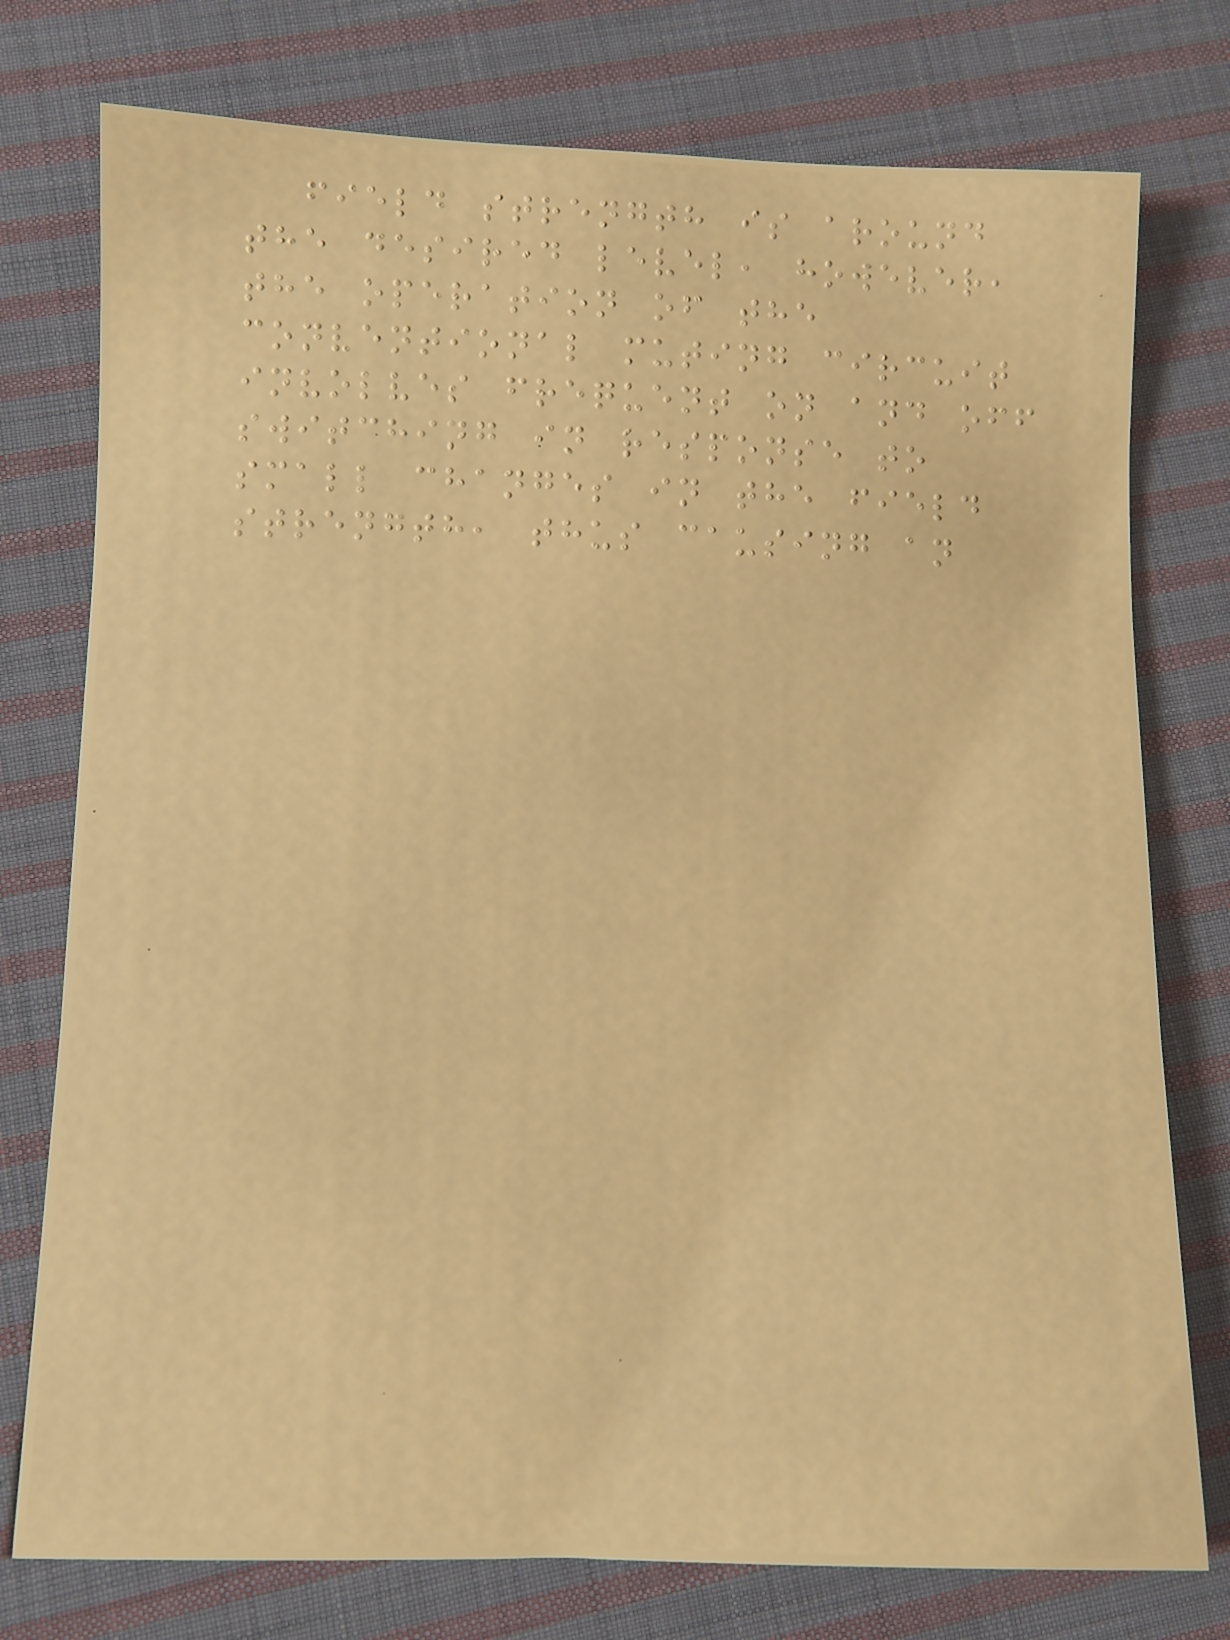field strength is around
the desired level, however,
the operation of the
conventional muting circuit
involves frequent on and off
switching in response to
small changes in the field
strength, thus causing an
